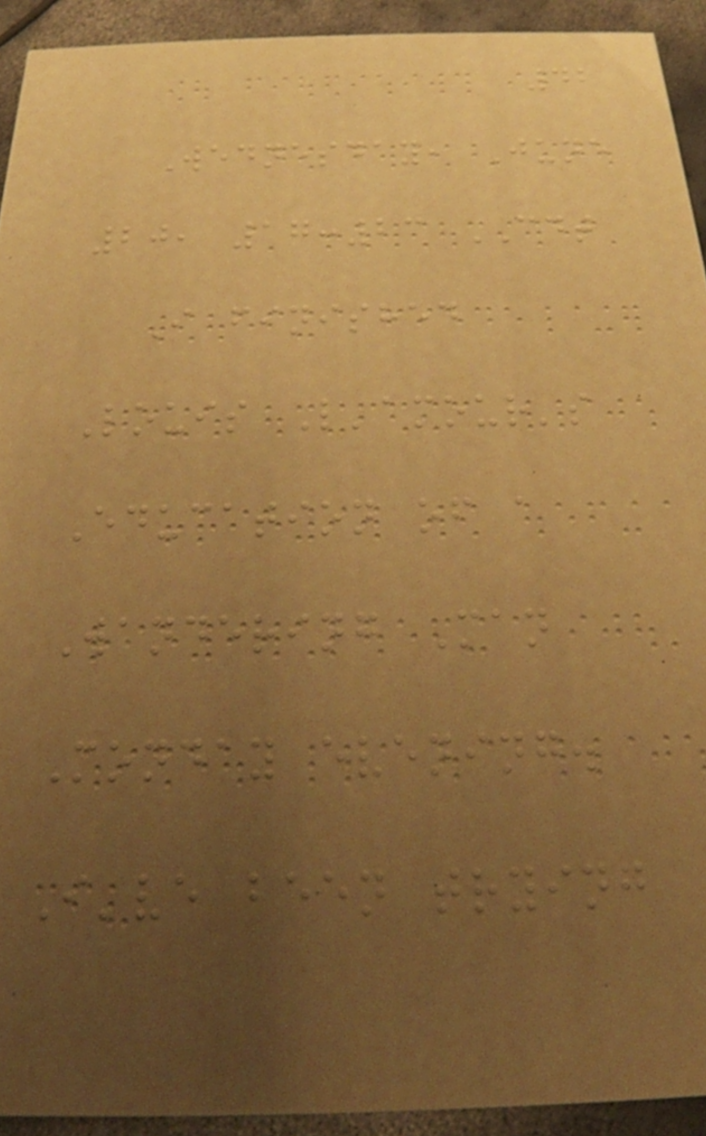42
Wednesday, June
20, 17:23 CDT
I finished
Louis L'amour's
Education of a
Wandering Man
Monday evening.
I've been trying
